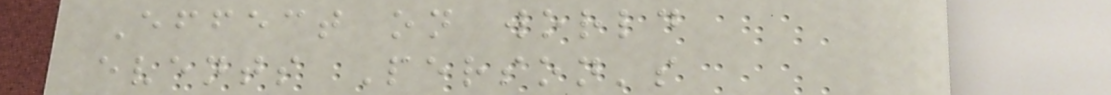Effect on world
events Person's
